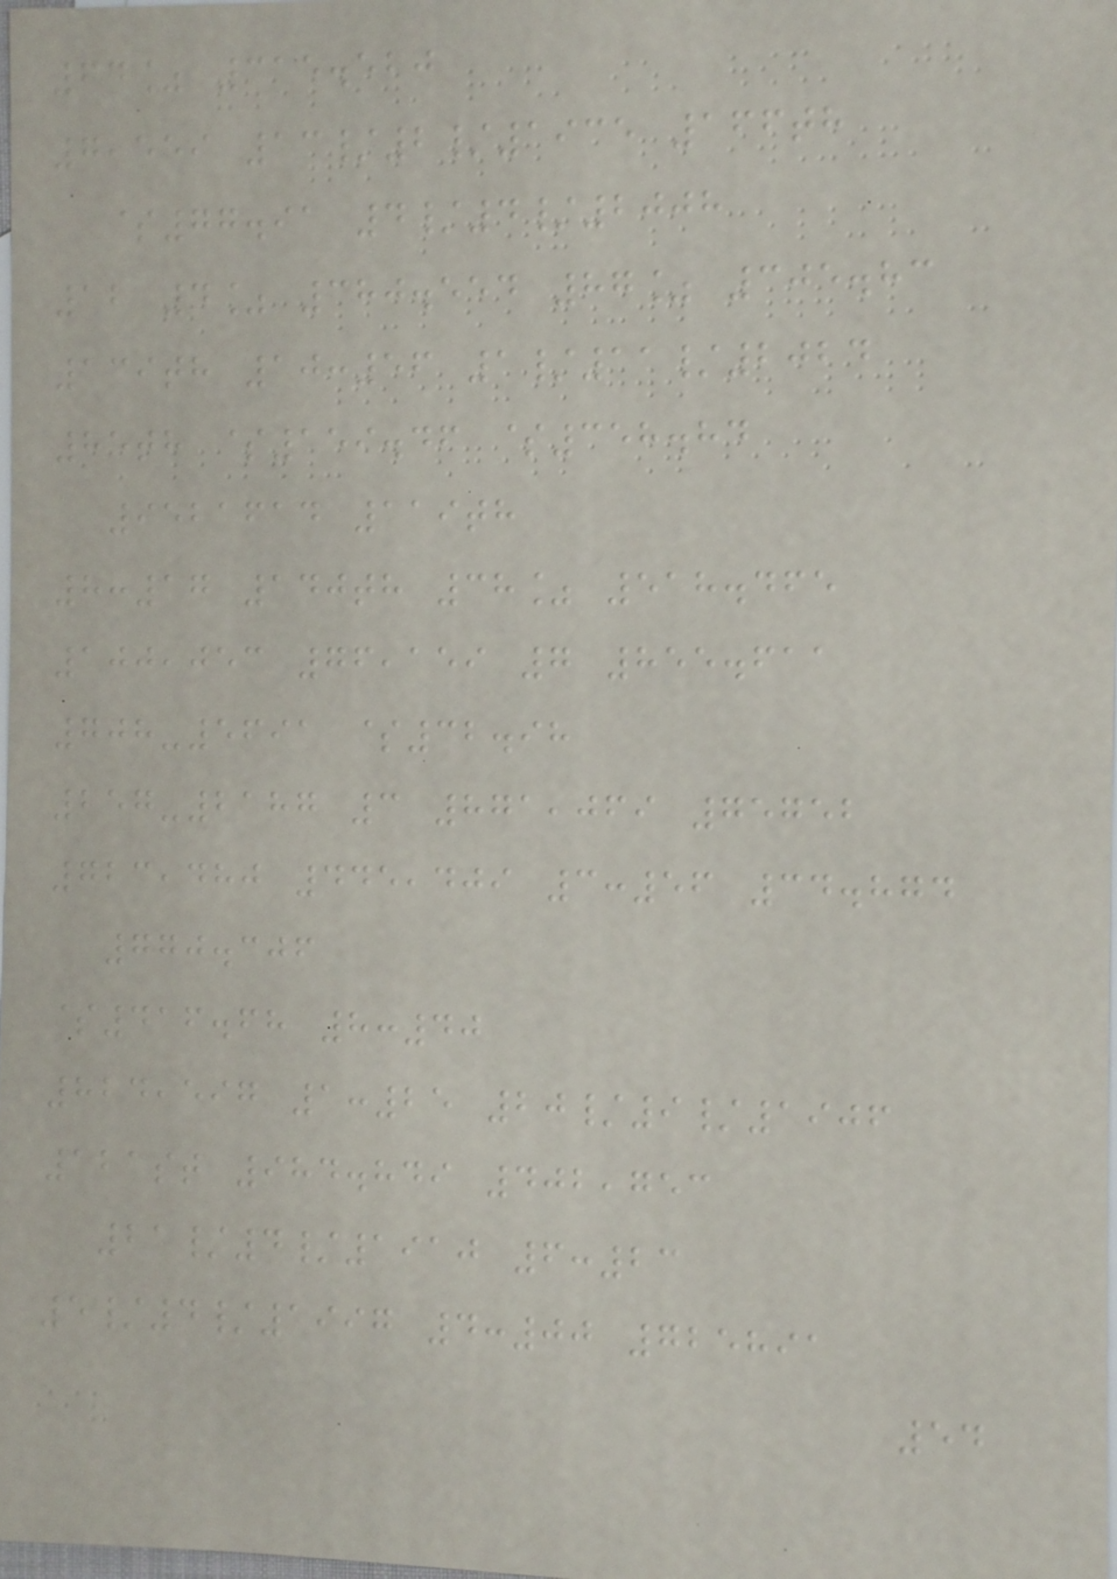64% 315.520
7,559 13/2/1935 166th
$77.91 4/4/2008
12 4% 380.554 87% 305.83
139th 10:56 1/11/2024
85th $159.46 $358.84
9521614 119th
8:17 140th 38% 518.465
100,053 76,159 7 855.611
708-5691 $32.98
257-2187 3 871,069 75752
723,480 445,409 3:56 34.874
770.306
$416.68 8:40
824,597 1:25 20/9/1906
121st 984.849 402,753
21/4/1910 6:23
5/4/1997 4:00 725891
54
